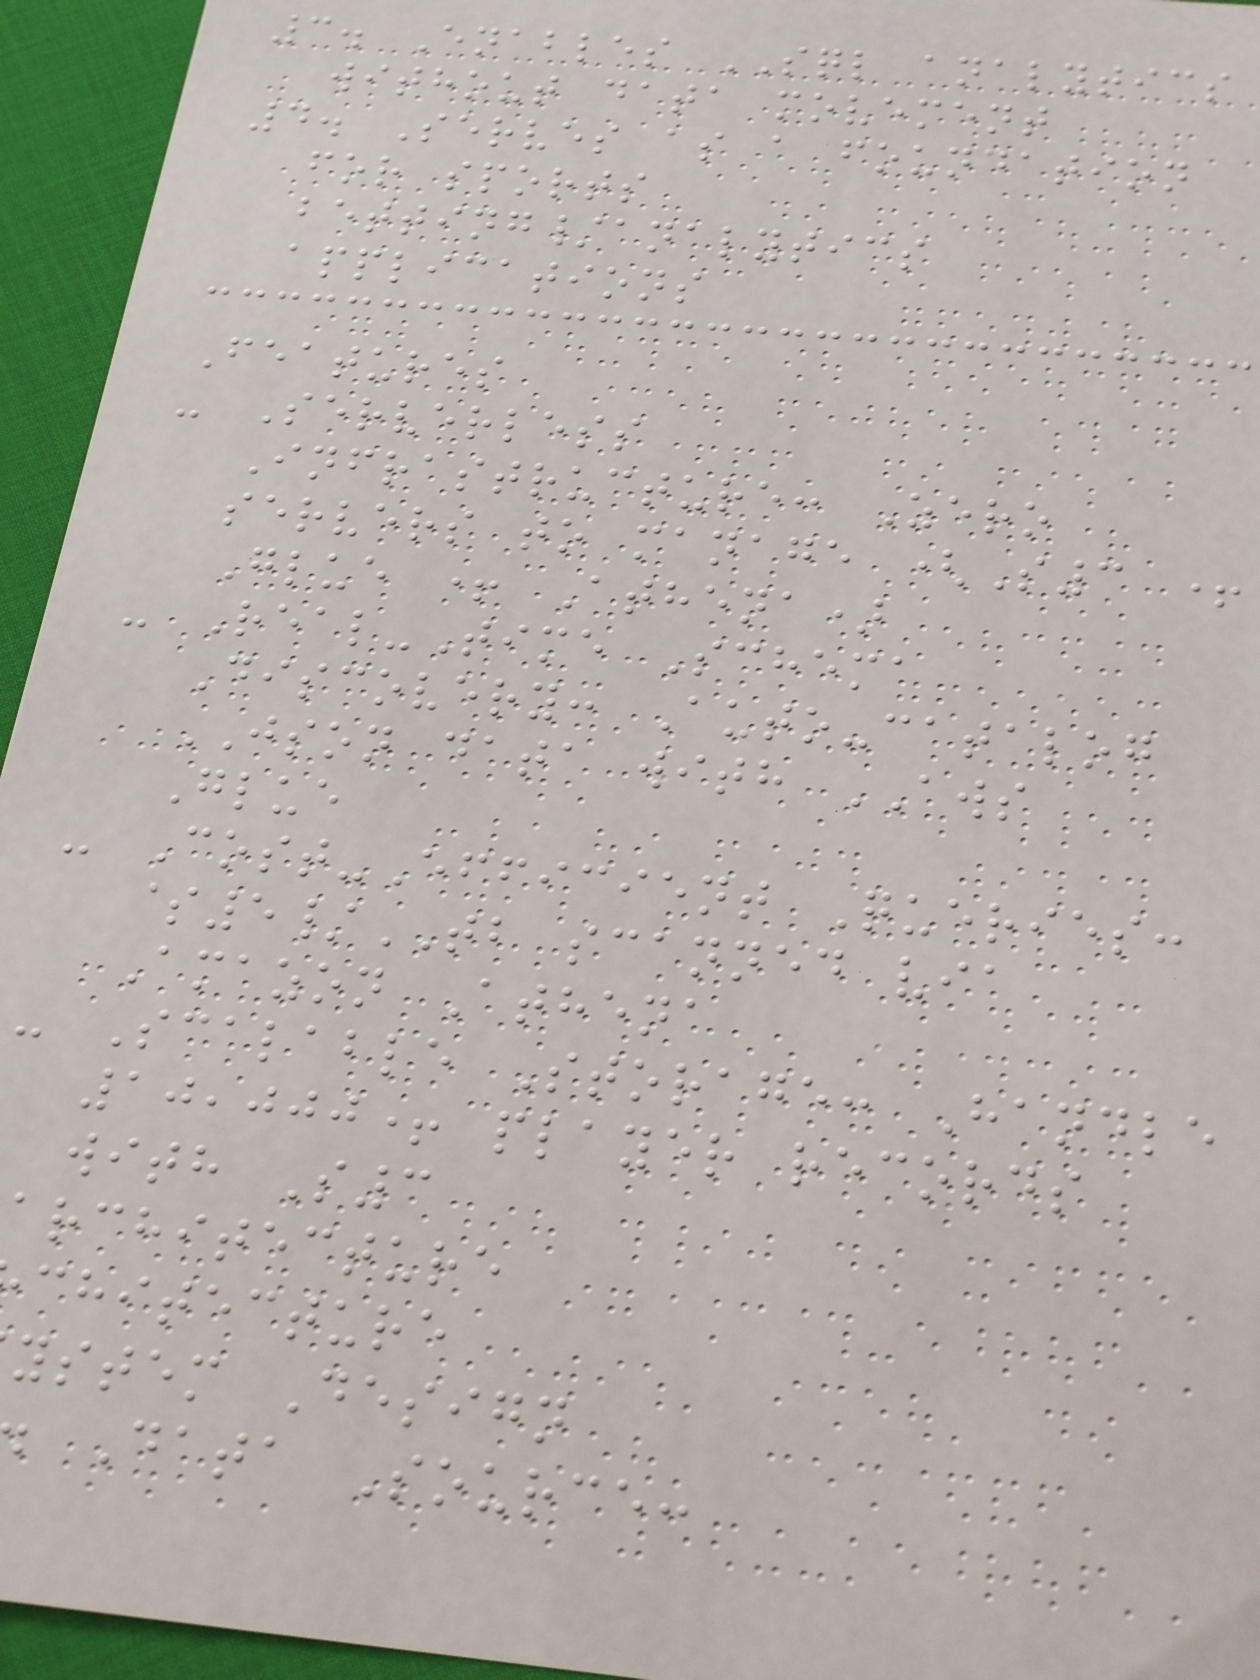3. Enables SQL analytics
without data movement
4. Serves as a foundation
for sports
betting/analytics
applications
Features
- Serverless
Infrastructure: Zero
servers to manage (S3 +
Glue + Athena)
- Real-Time Schema
Discovery: Auto-catalog
JSON data with AWS
Glue
- Cost-Efficient Queries:
$5/TB scanned via
Amazon Athena
- Scalable Storage: Handle
10,000+ player records
with S3
architecture
chitecture
ystem Design
Data Source:
